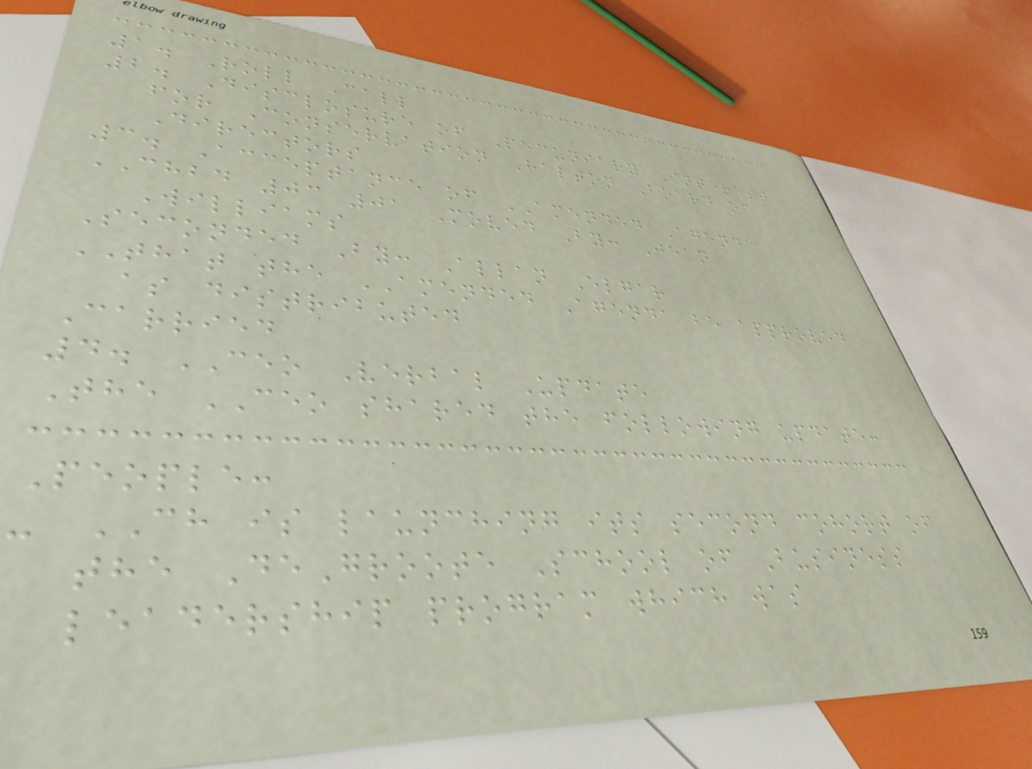1. Roll Call
2. Disclosure of Pecuniary Interest
for Conservation Halton Board of
Directors
3. Acceptance of AMENDED Agenda
CHBD 03 01 Moved By: Jean
Williams
Seconded By: Allan Elgar
THAT the AMENDED Agenda be approved
as distributed
Carried
4. CEO Verbal Update
The CEO shared the following update:
People:
- CH is launching its second cohort of
the DeGroote School of Business
leadership program which was
